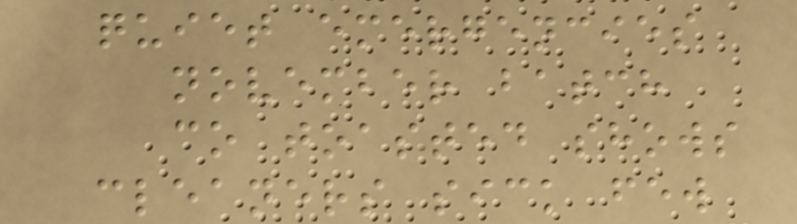quiet emergencies
november batch
co toasted shows
cleaners sick few
